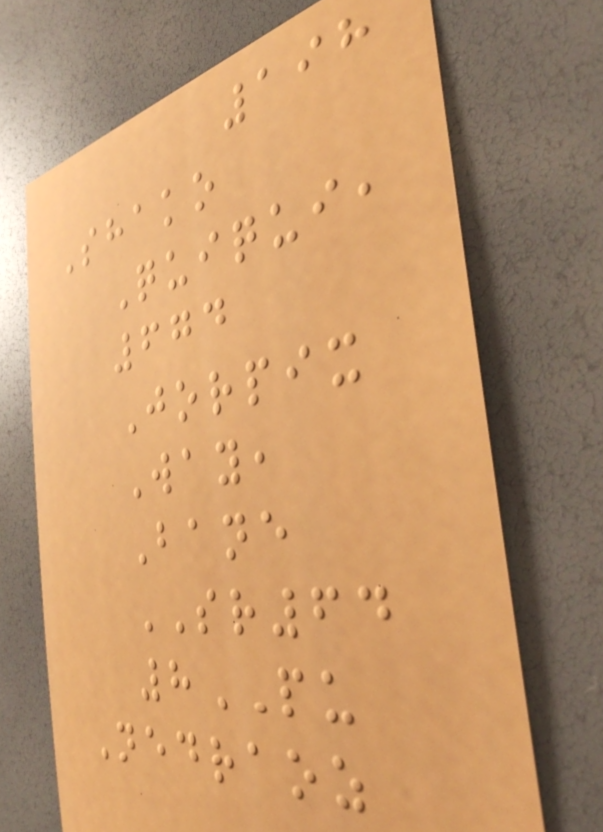198
Shako
Quiqui,
674
Jorpix
Way,
Bane
SR64
8PU
Nedraoz
